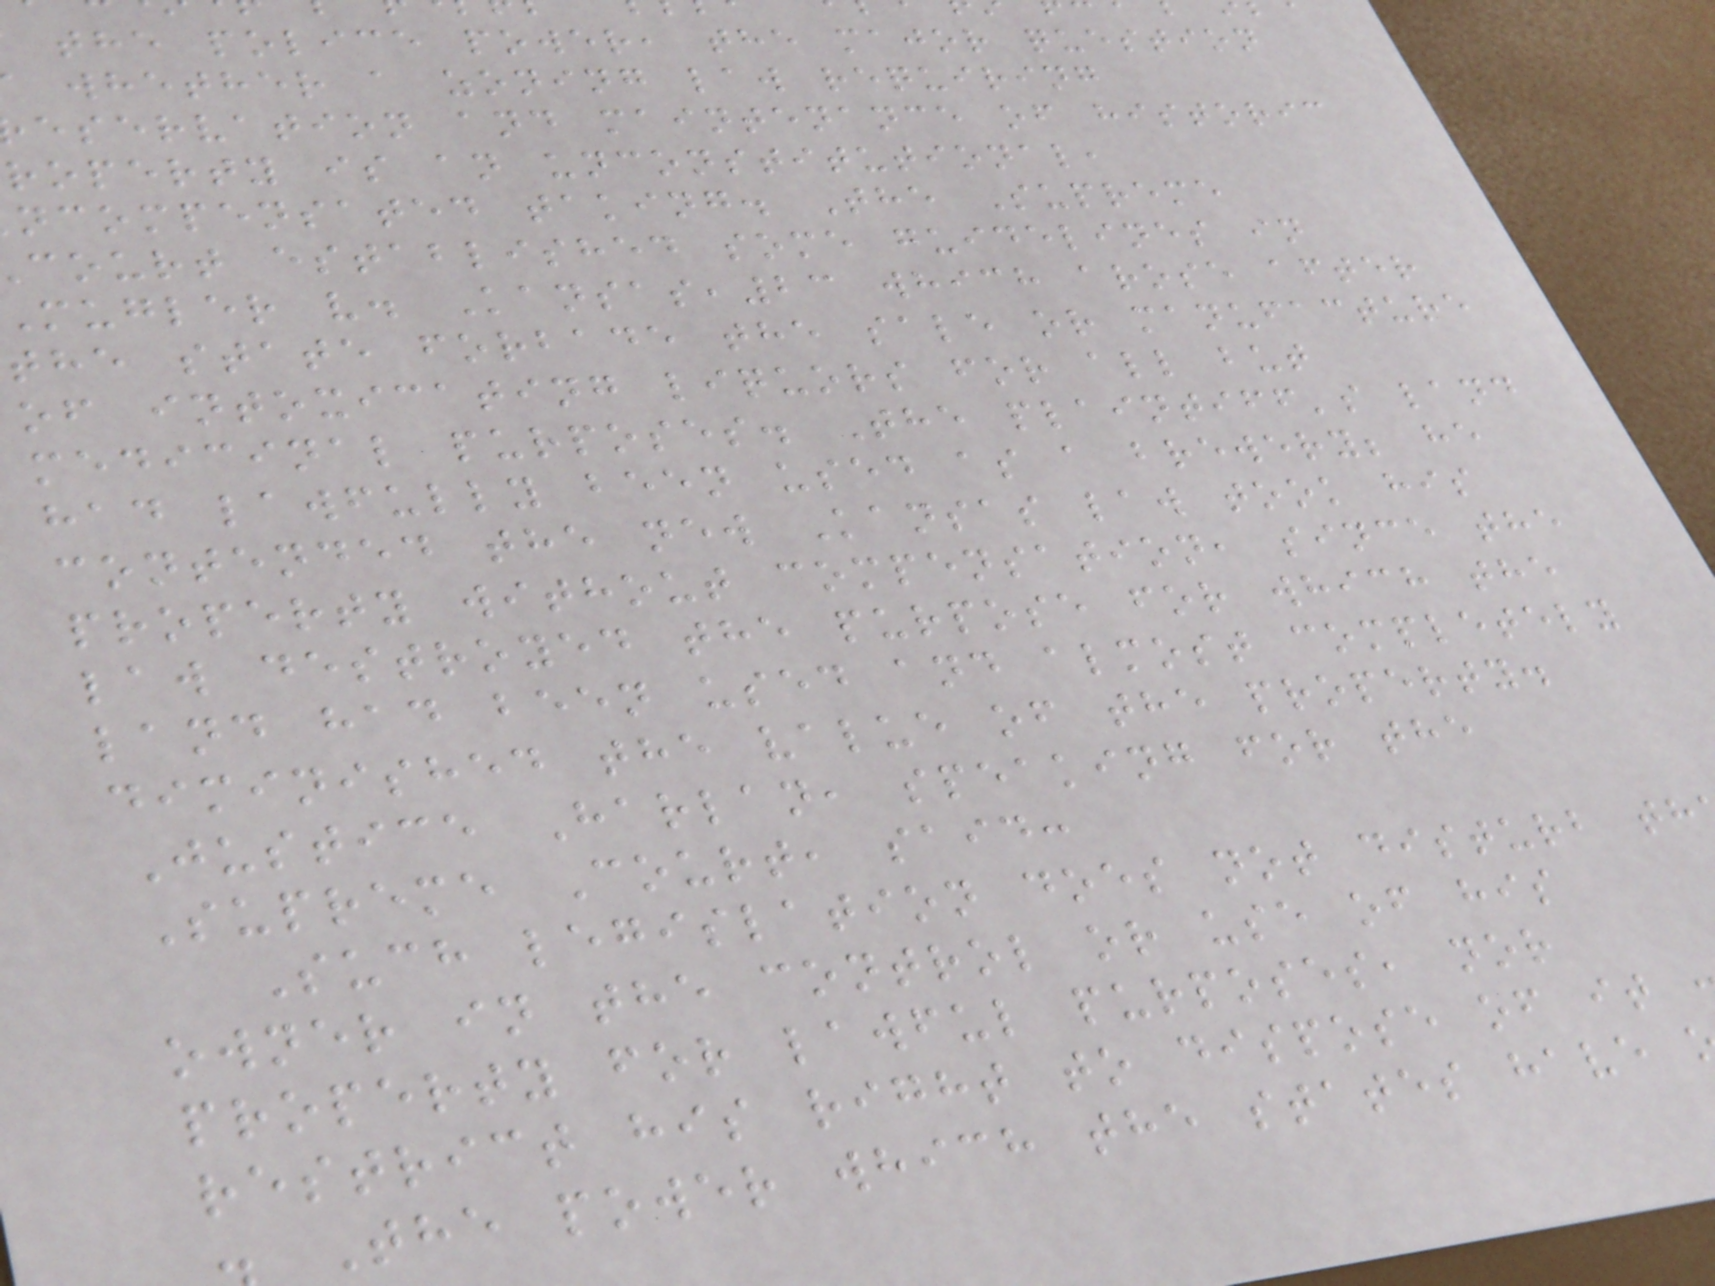the police power, the major question
whether a zoning law requiring
eservation and maintenance of historic
roperty is an unconstitutional,
ncompensated taking. The Supreme
court established some guidelines in
mugler v. Kansas,23 which arose after
the state forbade the sale or manufacture
of intoxicating liquors for all but
medicinal purposes. The plaintiff's land
had lawfully been used as a brewery; he
contended the new Kansas law took his
property without compensation, since the
law destroyed the purpose for which the
land had been used and almost completely
diminished the value of the property.
Justice Harlan, speaking for the
Supreme Court, said:
Such legislation does not disturb th
owner in the control or use of his
property for lawful purposes, nor
restrict his right to dispose of it
The power which the states have
